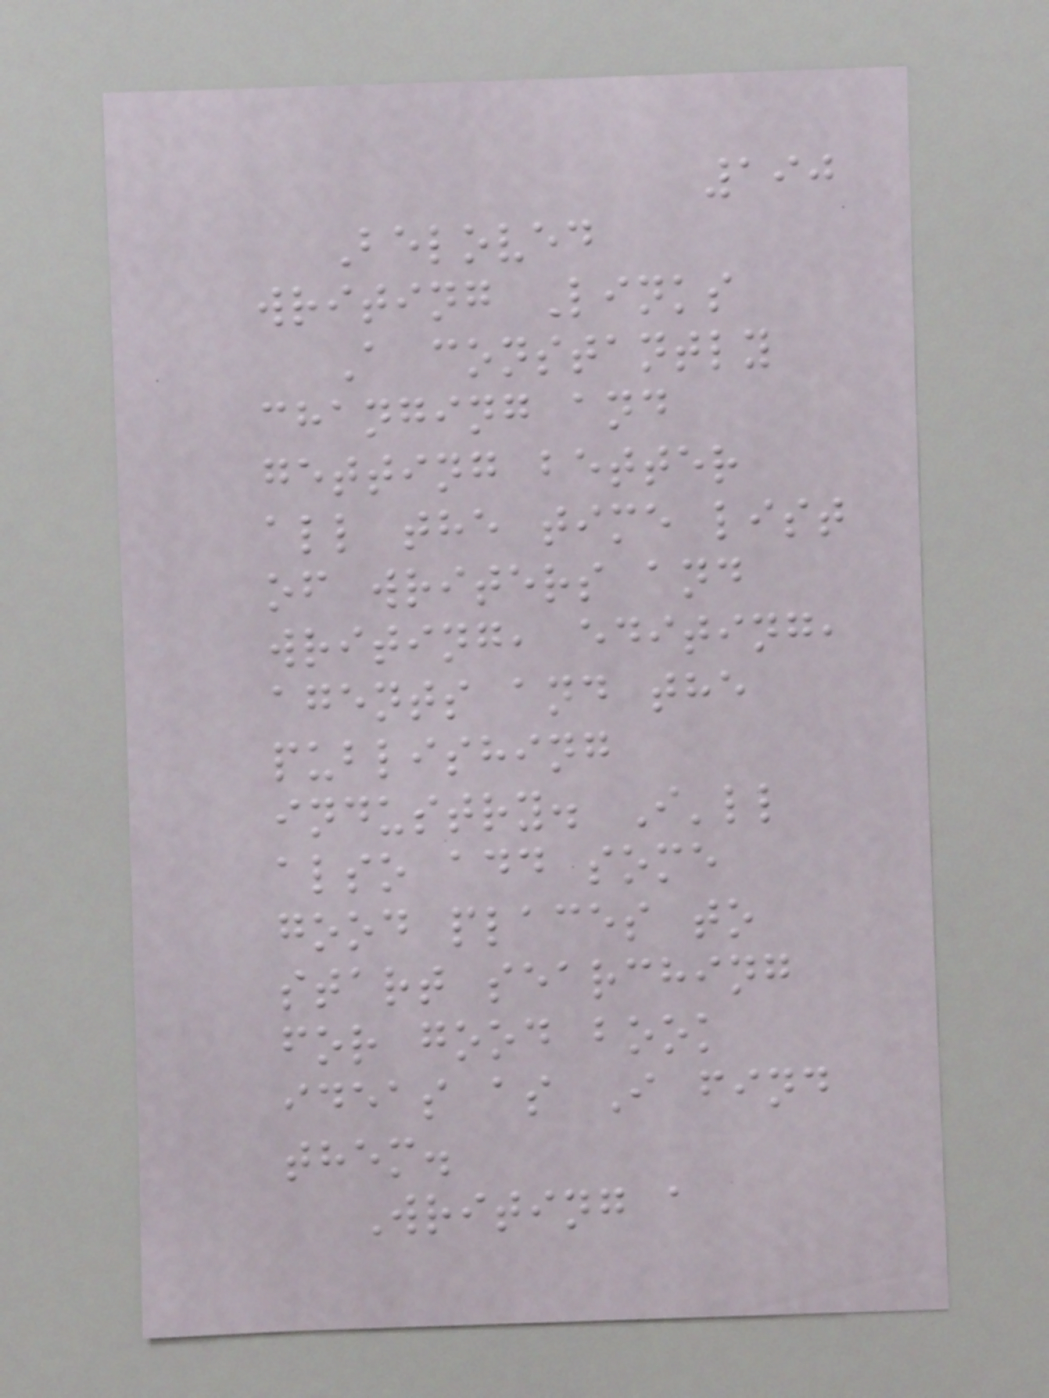190
Beloved
writing Links
A constantly
changing and
getting better
all the time list
of writers and
writing, editing,
agents and the
publishing
industry. I'll
also add some
good places to
start searching
for good book
ideas as I find
them.
Writing a
